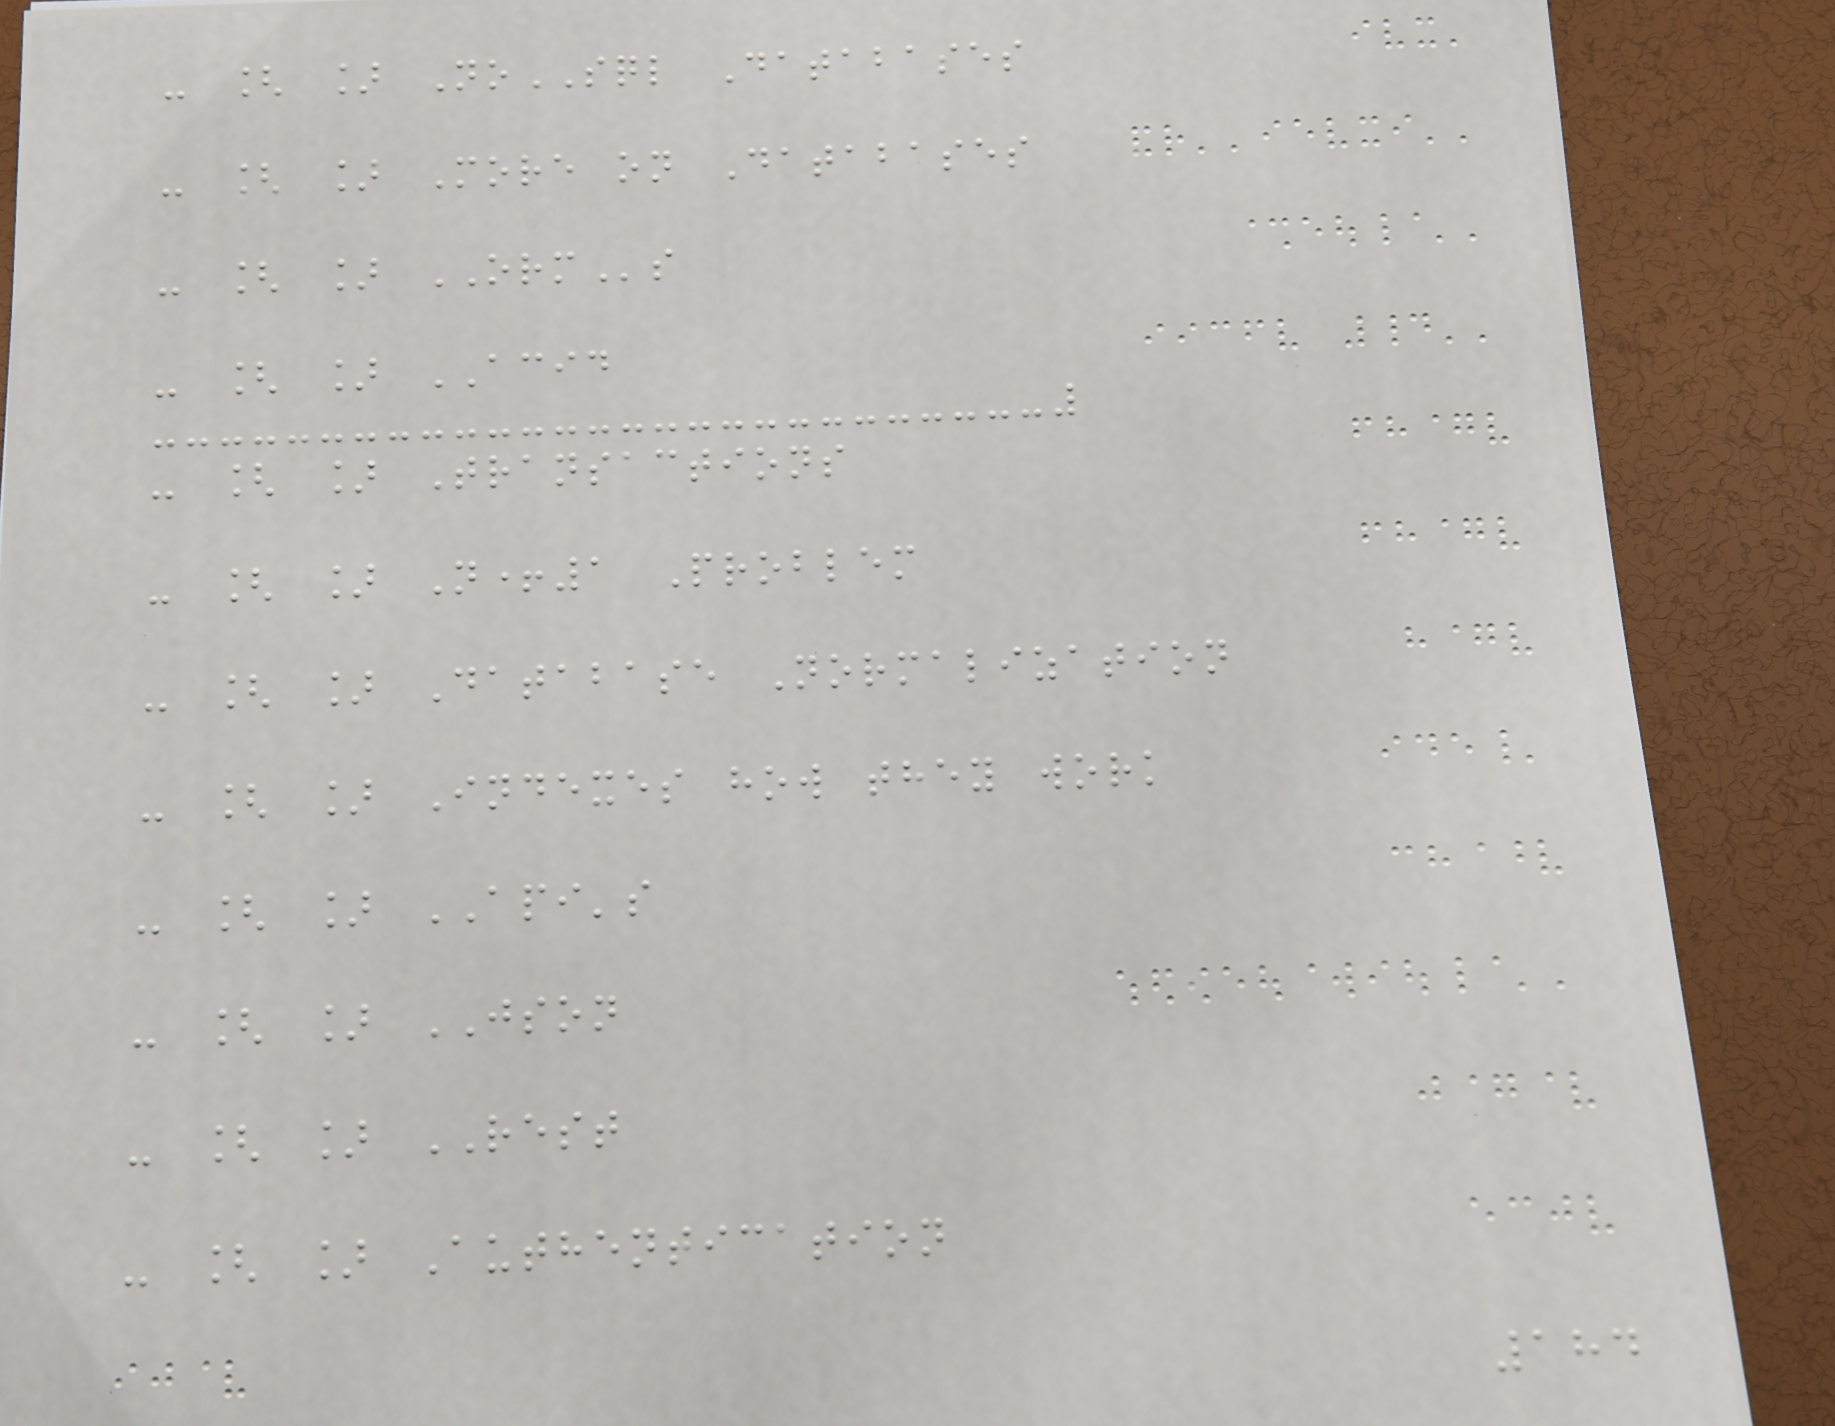- [ ] NoSQL Databases
- [ ] More on Databases
- [ ] ORMs
- [ ] ACID
- [ ] Transactions
- [ ] N+1 Problem
- [ ] Database Normalization
- [ ] Indexes how they work
- [ ] API's
- [ ] JSON
- [ ] REST
- [ ] Authentication
184
